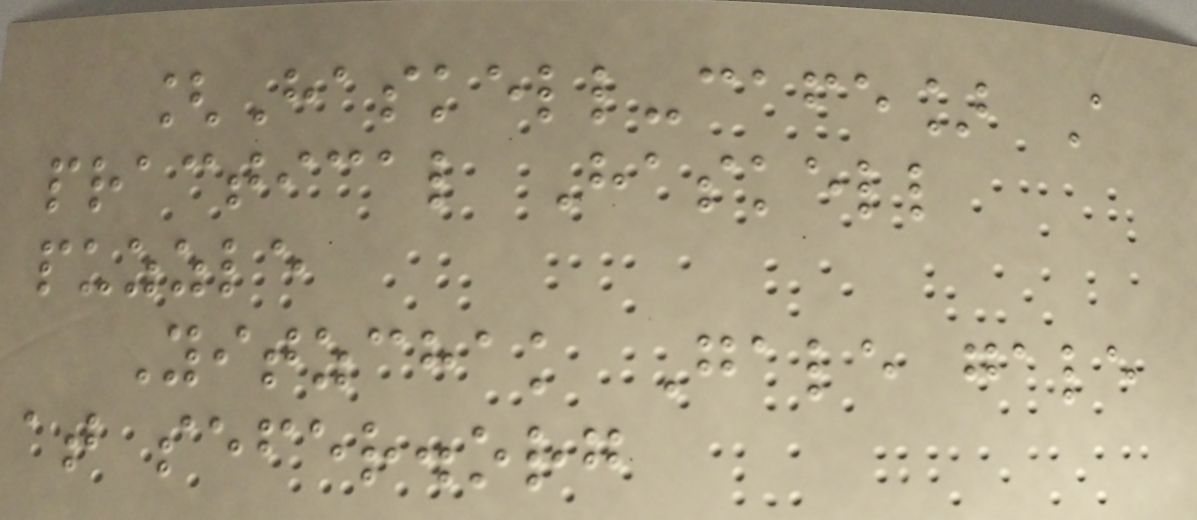[Haskell-cafe] A
practical Haskell
puzzle
Yitzchak Gale gale
at sefer.org
